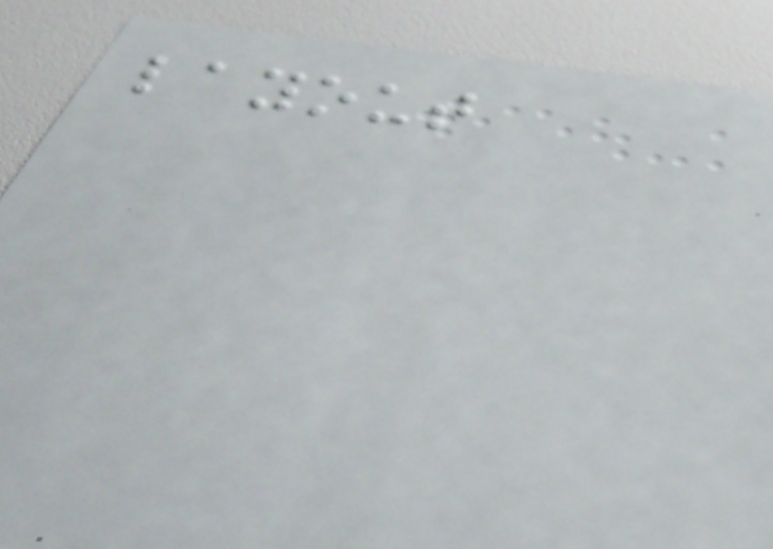layout
